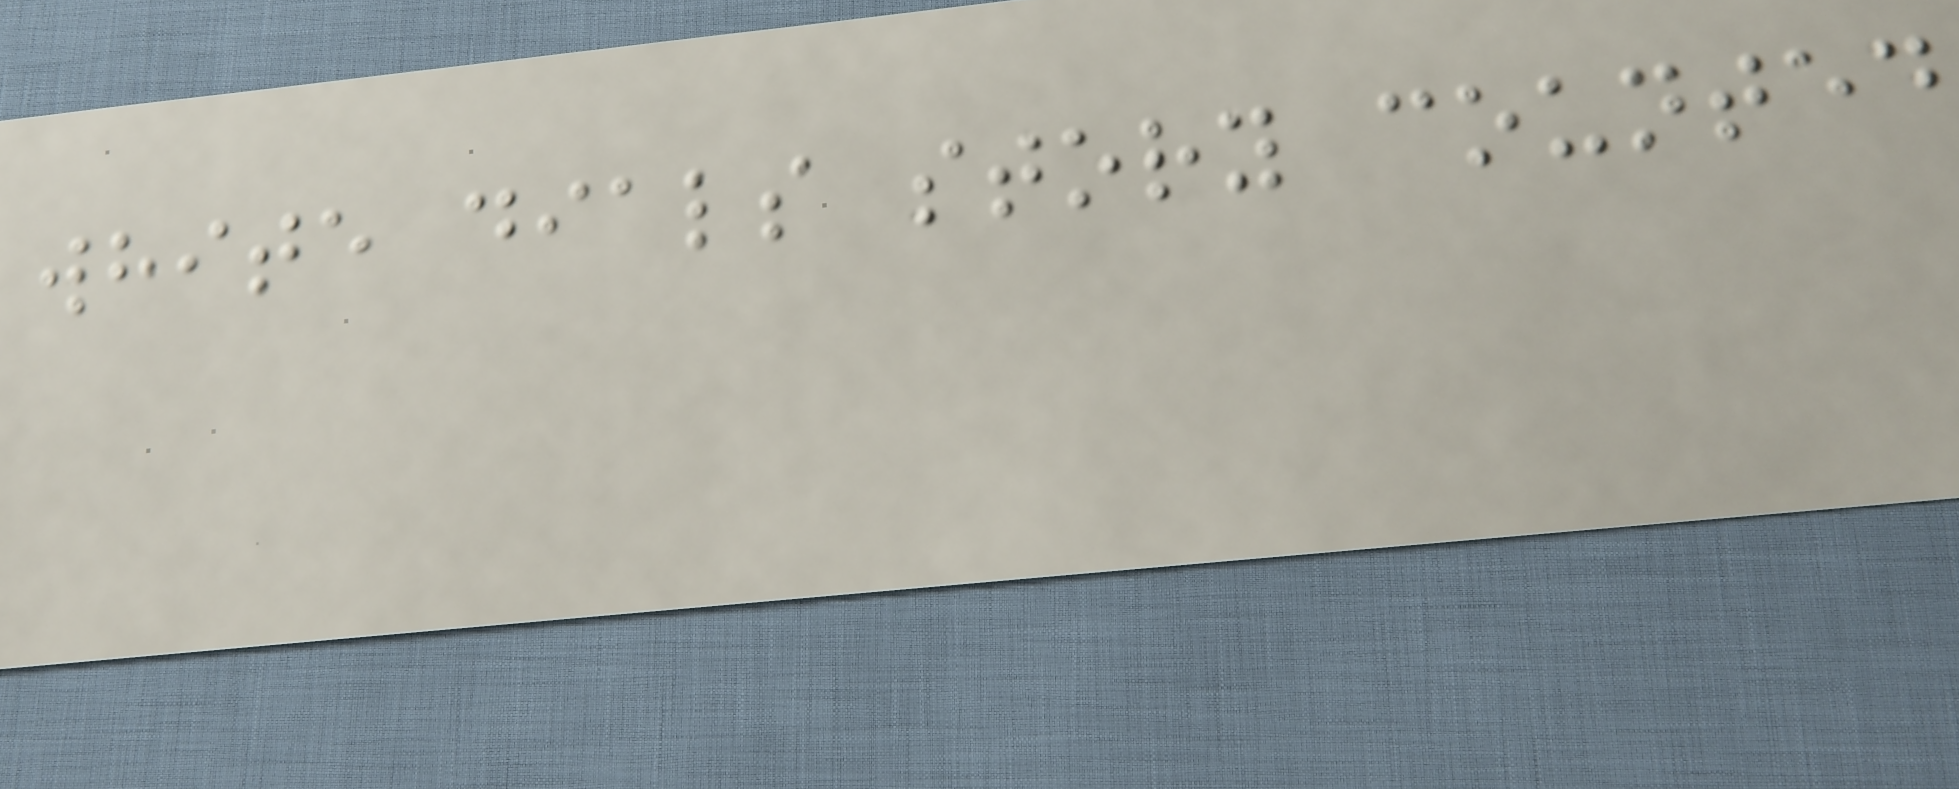white dials story counted
